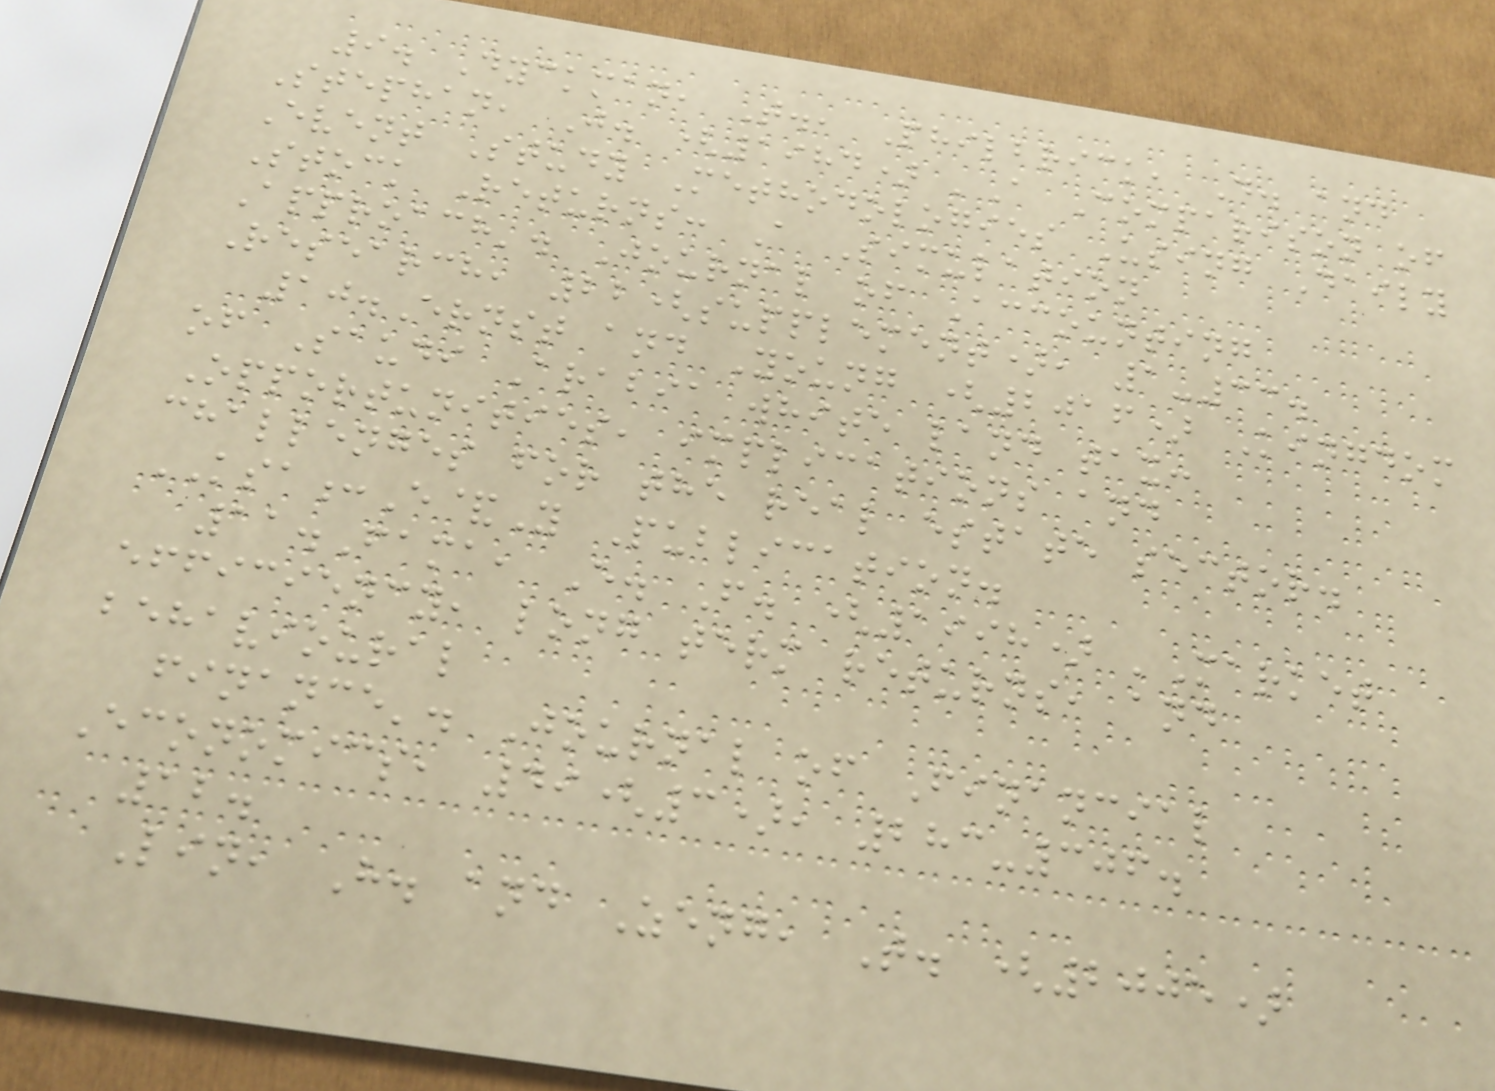9. Dyckman, T., Philbrick, D. and
Stephan, J. (1984) 'A Comparison of
Event Study Methodologies Using Daily
Stock Returns: A Simulation
Approach'. Journal of Accounting
Research, 22(supplement), 1-33.
10.Ernst and Young (2016) Kingdom
of Saudi Arabia white land tax:
Opportunities, implications and
challenges for the real estate sector.
KSA:E&Y Publication.
11.Fama, E. F. (1998) 'Market
efficiency, long term returns, and
behavioural
finance'. Journal of Financial
Economics, 49(3), 283-306.
12.
Lin, H. and Zeng, T. (2005)
